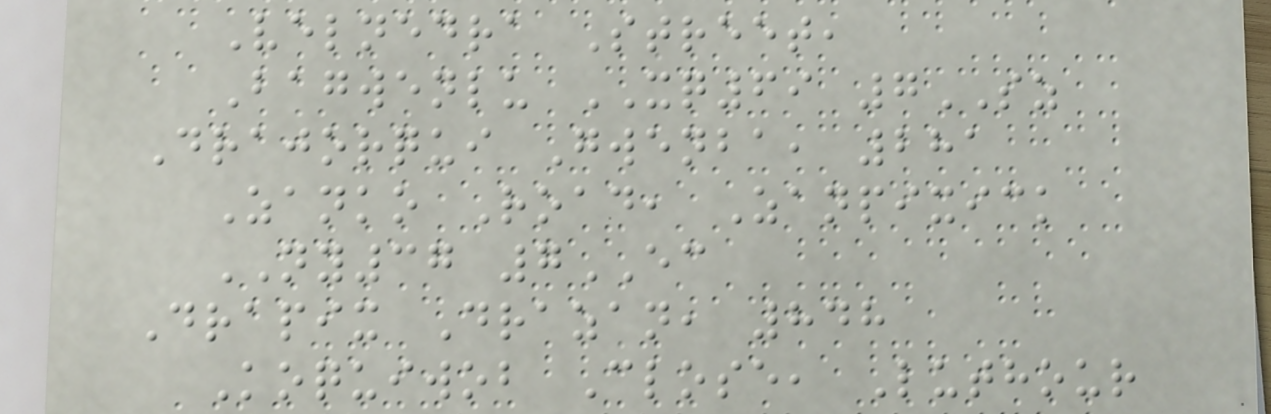Velnedra Street,
Bagwenlu XQ69 7SZ
Drajorqui Gwenba, 281
Zanko Road, Zanpixick
NY37 7EC
Drapix Drazan, 848
Koquiwob Close, Luthour
